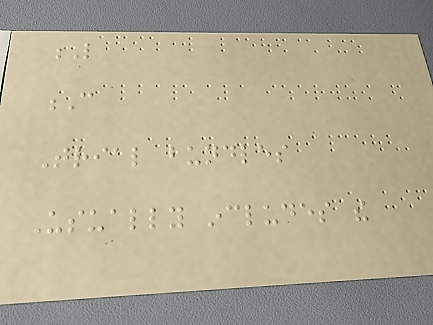L
C
Trial bundles
Usually includes the
